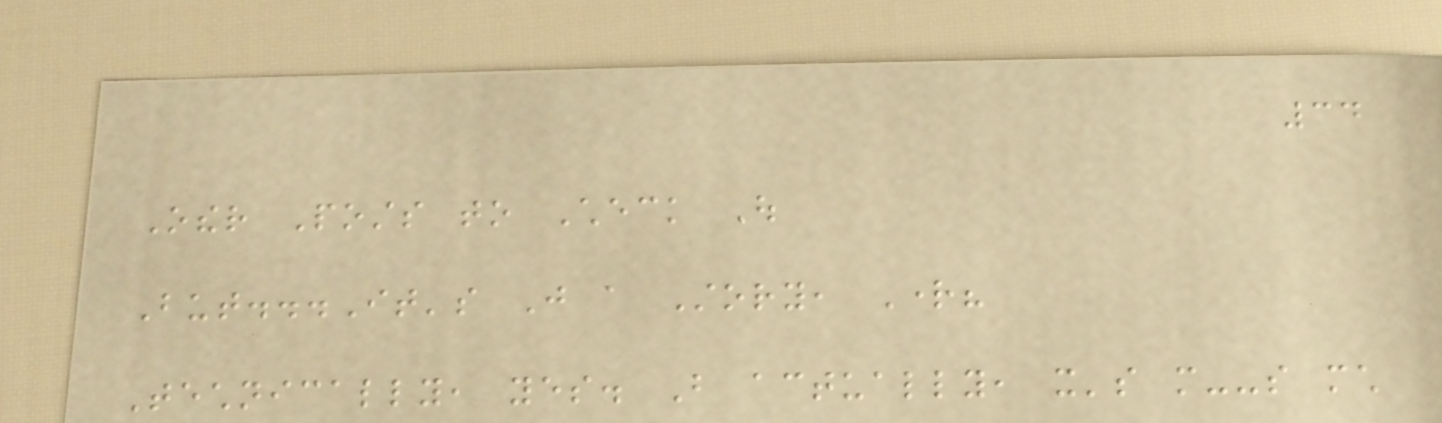34
Other Posts to Check Out
But...It's Just a Story, Right?
Technically, yes. But actually, it's more--so much
